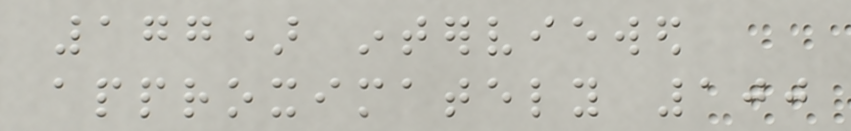177) interviewed
approximately 100
